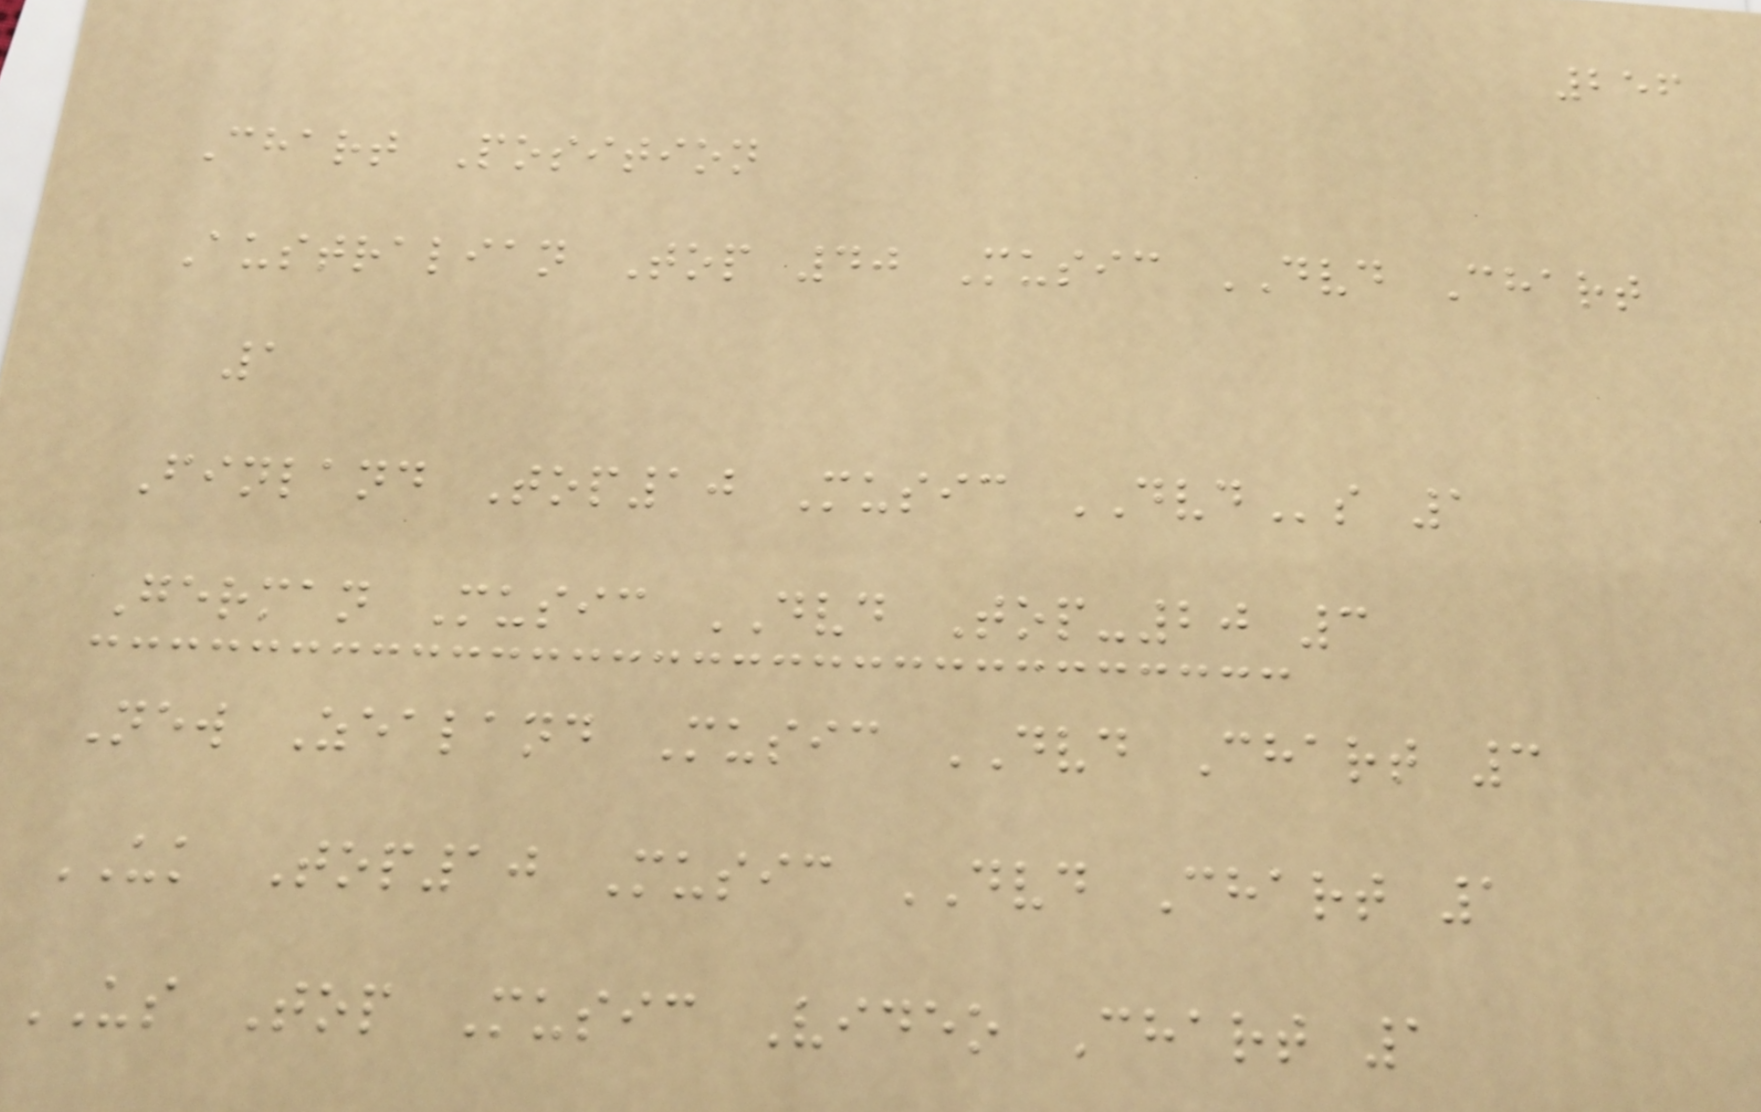256
Chart Position
Australian Top 40 Music DVD Chart
1
Finland Top10 Music DVDs 1
German Music DVD Top-20 3
New Zealand Music DVD Chart 3
UK Top10 Music DVD Chart 1
US Top Music Video Chart 1
